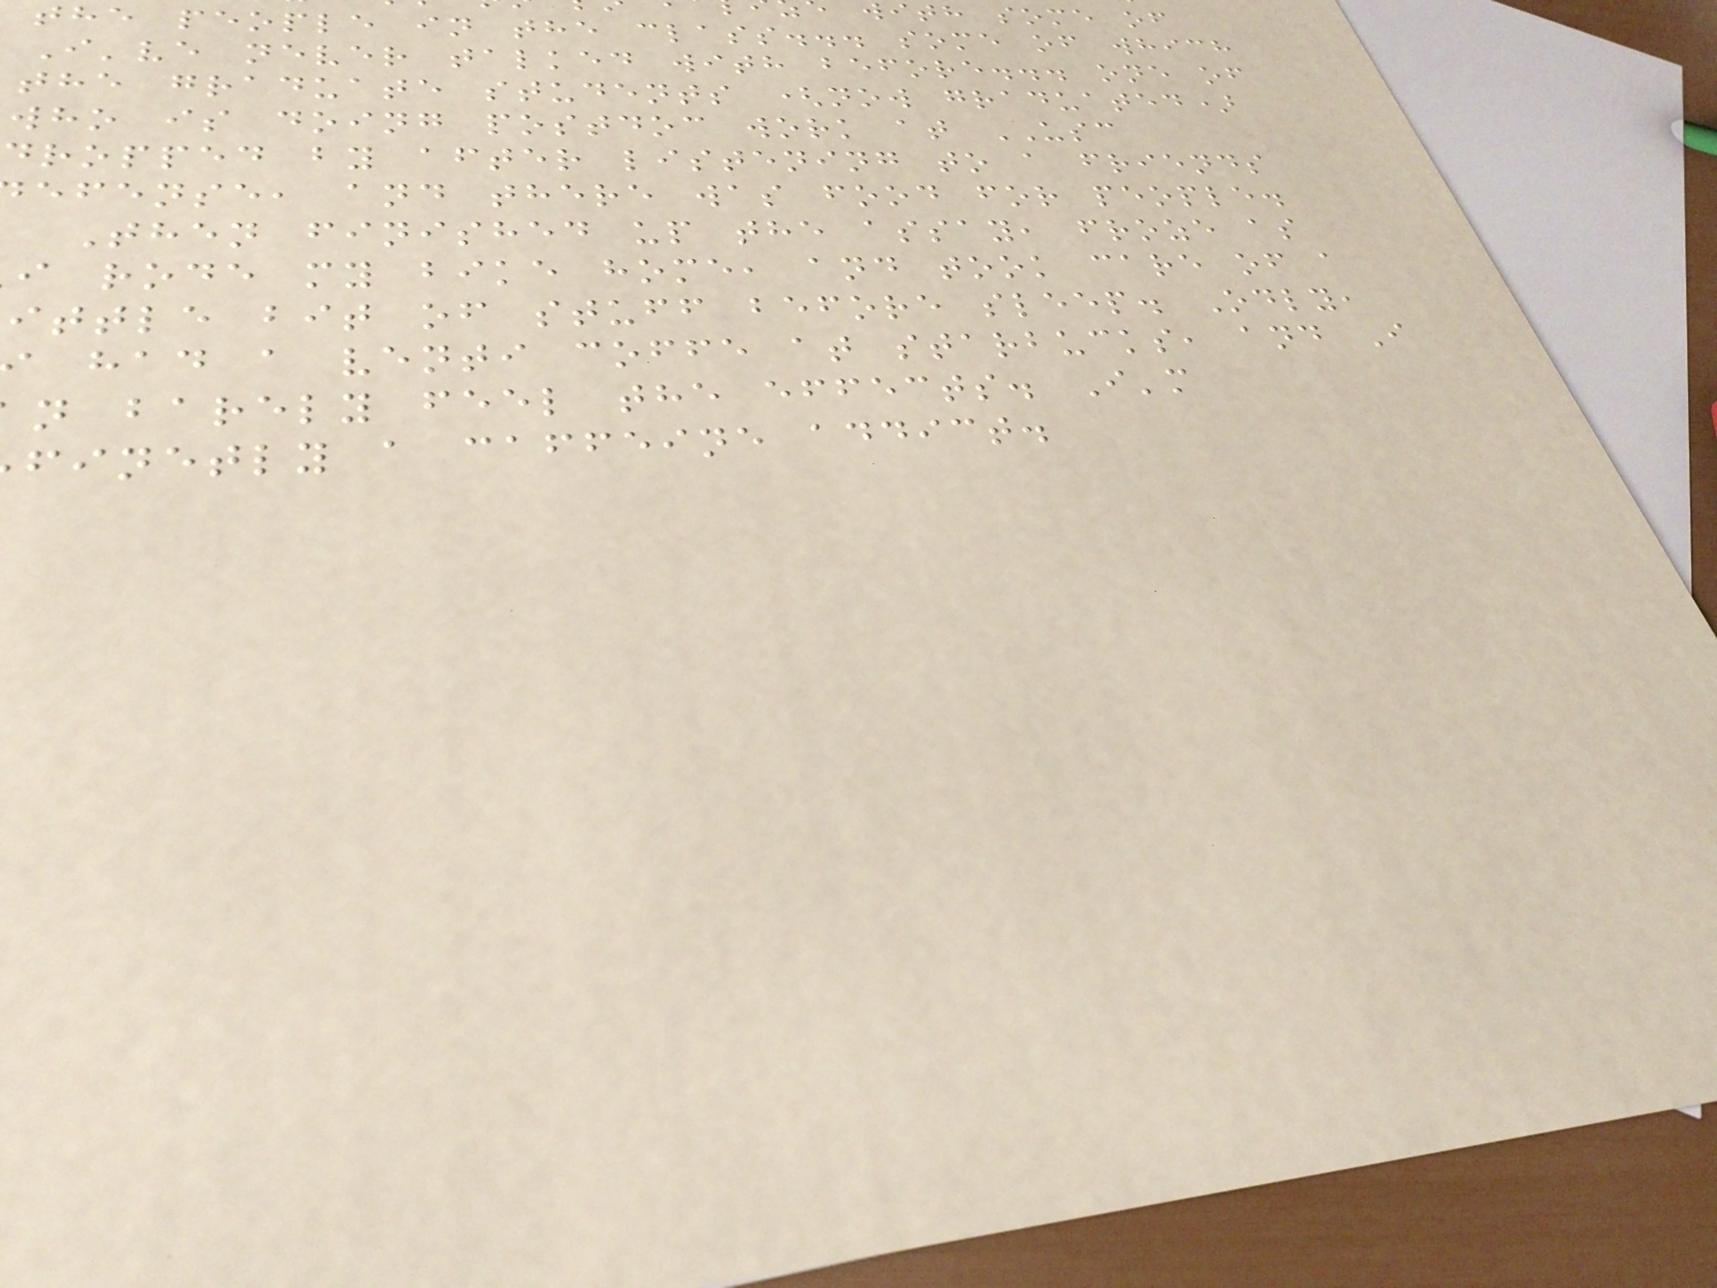ith some of
the people in the class... some of which
I've never talked with before... one of
the graduate students (now graduated)
who is doing postdoc work at USC
dropped by after listening to a friends
efense, and there was food for people.
Then finished up the assay, froze as
i rode my bike home, and took care of a
ittle bit of stuff before sleep. Odly,
had a venti coffe at starbucks, and I
n barely feel the effects. I'm
finetly a caffeine addict.
